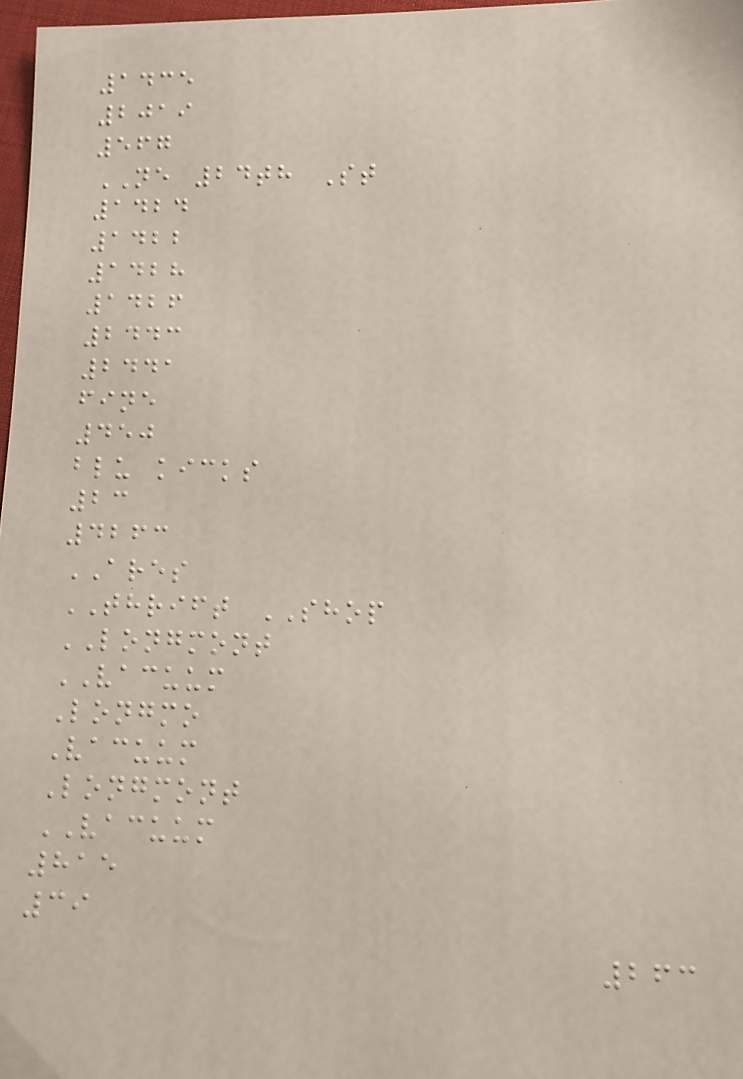1435
2019
567
NE 24th St
1424
1422
1428
1426
2443
2441
fine
450
blu kicks
23
4263
ARES
THRIFT SHOP
LONGMONT
VACUUM
Longmo
Vacuum
Longmont
VACUUM
815
39
263
